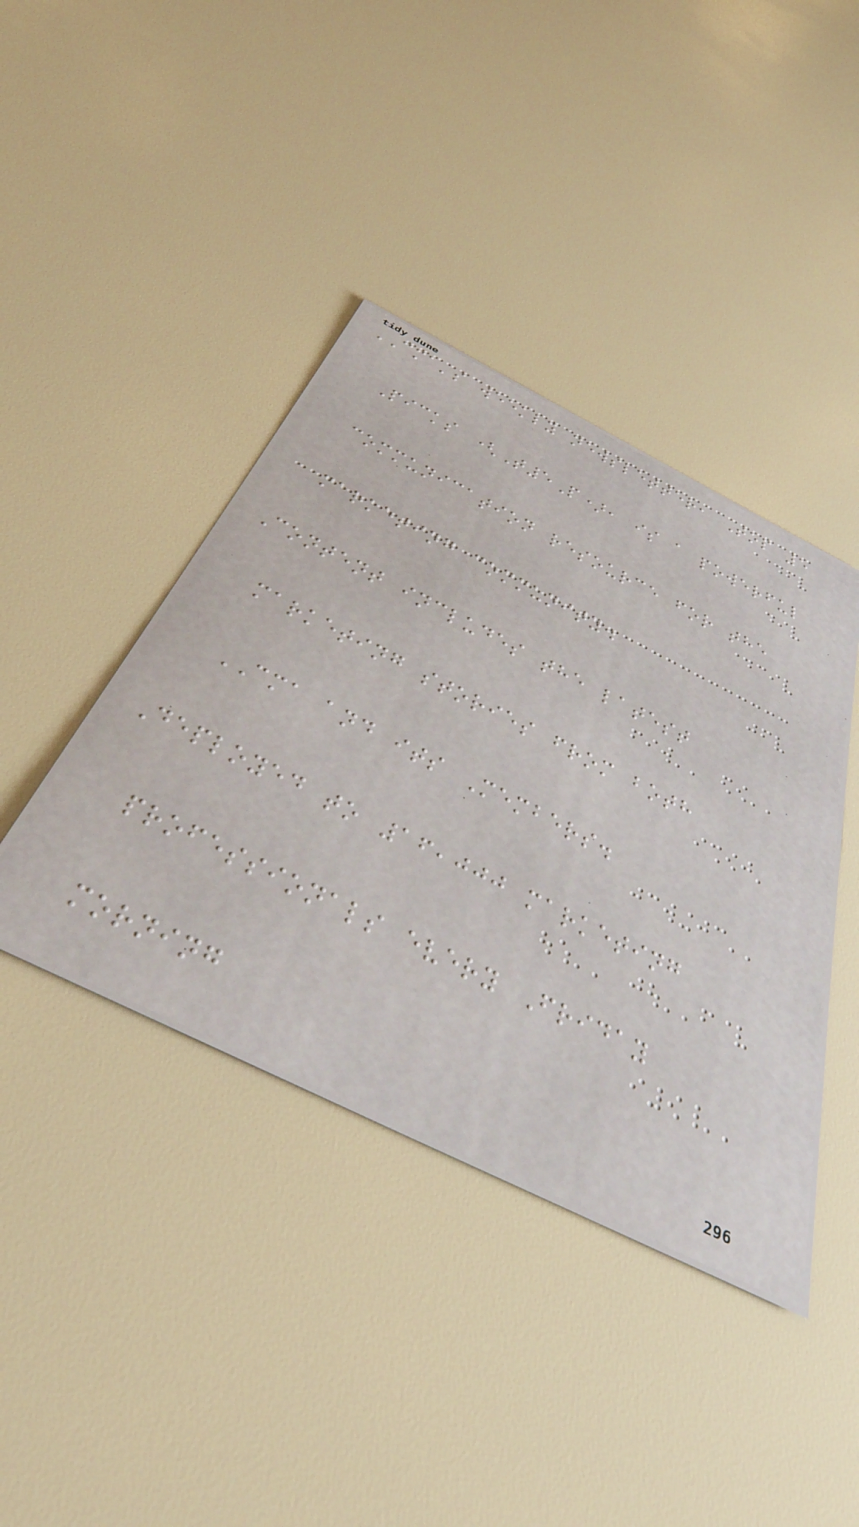CMA's weekly newsletter, Top 5
Picks (T5P), is a powerful
communication resource for the
marketing community.
Content includes the latest
marketing stories from both
CMA and its Members.
Deployed to 16,000 marketing
professionals every Friday
morning
